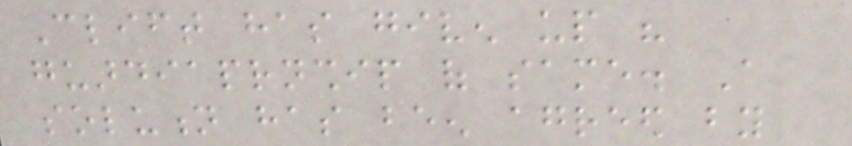Clift has given up his
guardiaprnship of same. A
solution has been agreed by
